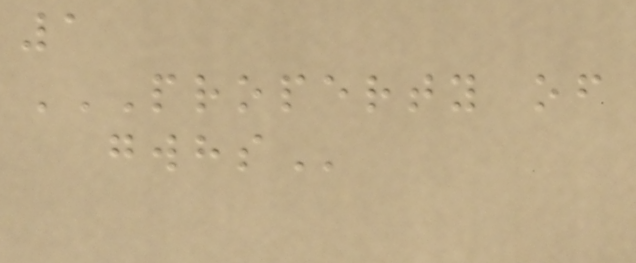1
PROPERTY OF
GWHS
